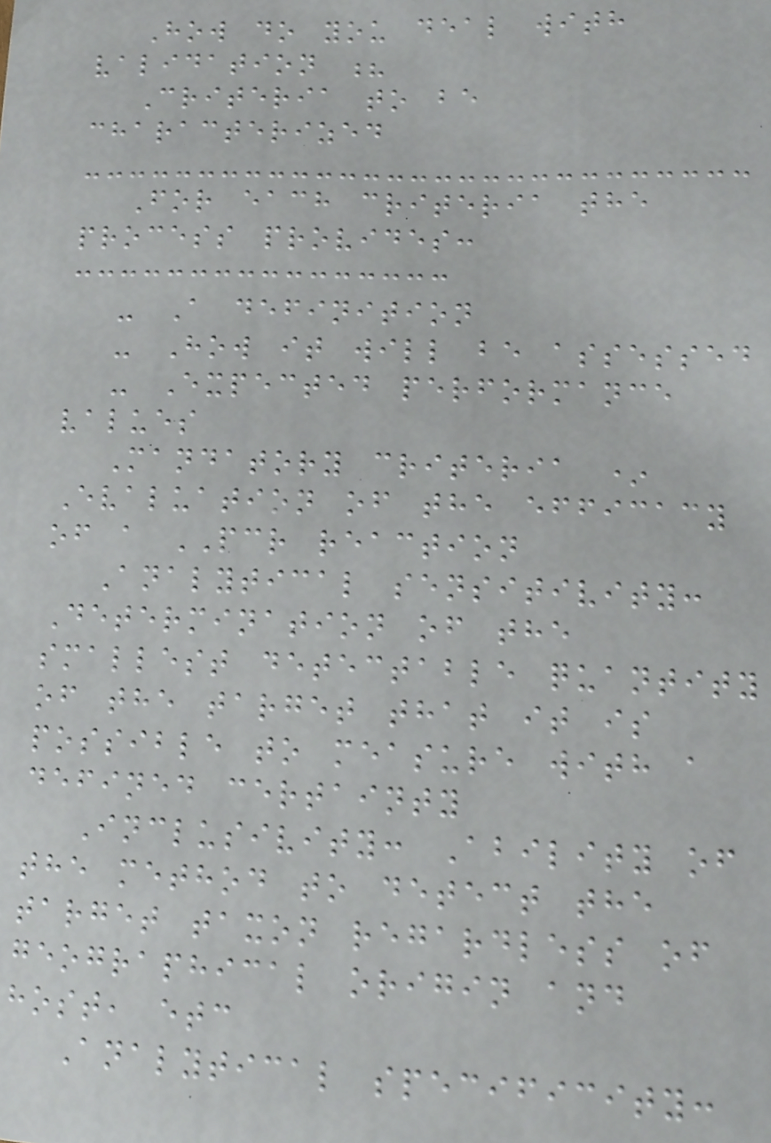How do you deal with
validation ?
Criteria to be
characterized
For each criteria the
process provides:
- A definition
- How it will be assessed
- Expected performance
values
Mandatory criteria *
Evaluation of the efficacy
of a PCR reaction
Analytical sensitivity:
Determination of the
smallest detectable quantity
of the target that it is
possible to measure with a
defined certainty
Inclusivity: Ability of
the method to detect the
target taxon regardless of
geographical origin and
host, etc
Analytical specificity:
